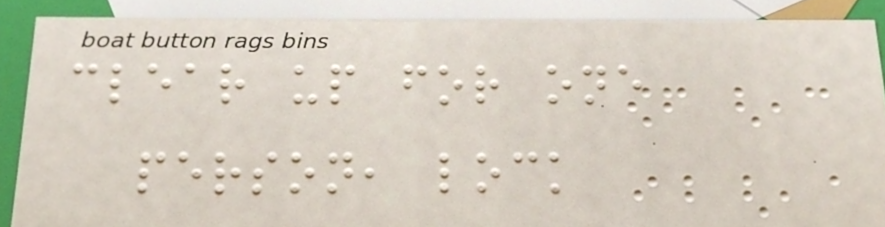clear up for one
person, lock
